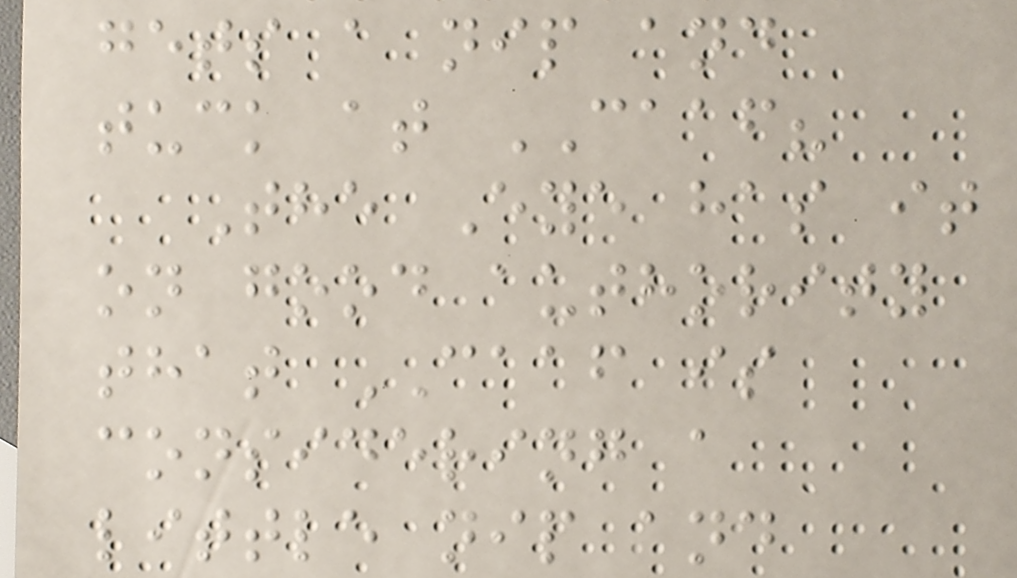gets a nip and
tuck at CAAF?
The Eye has it
on good authority
that CAAF is
considering a
little nip and
